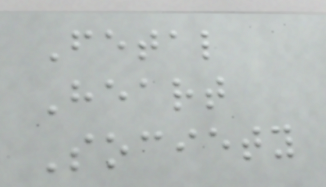Fetal
Heart
Society
